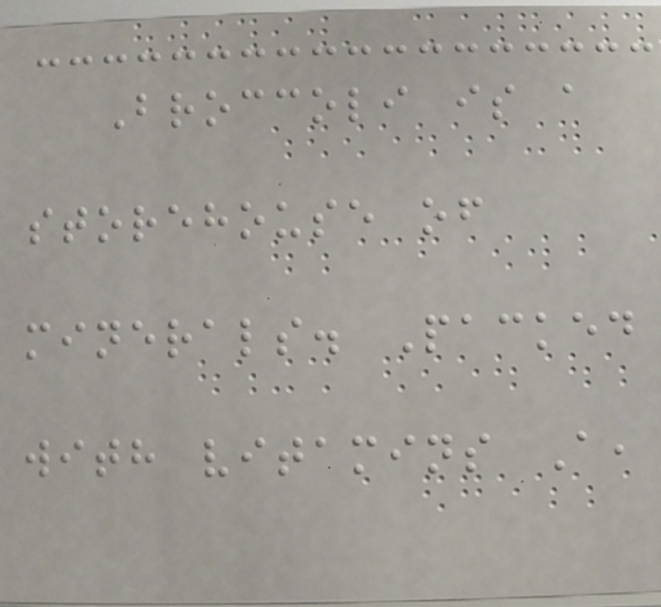Broccoli is a
storehouse of
minerals. Packed
with vitamins A,
